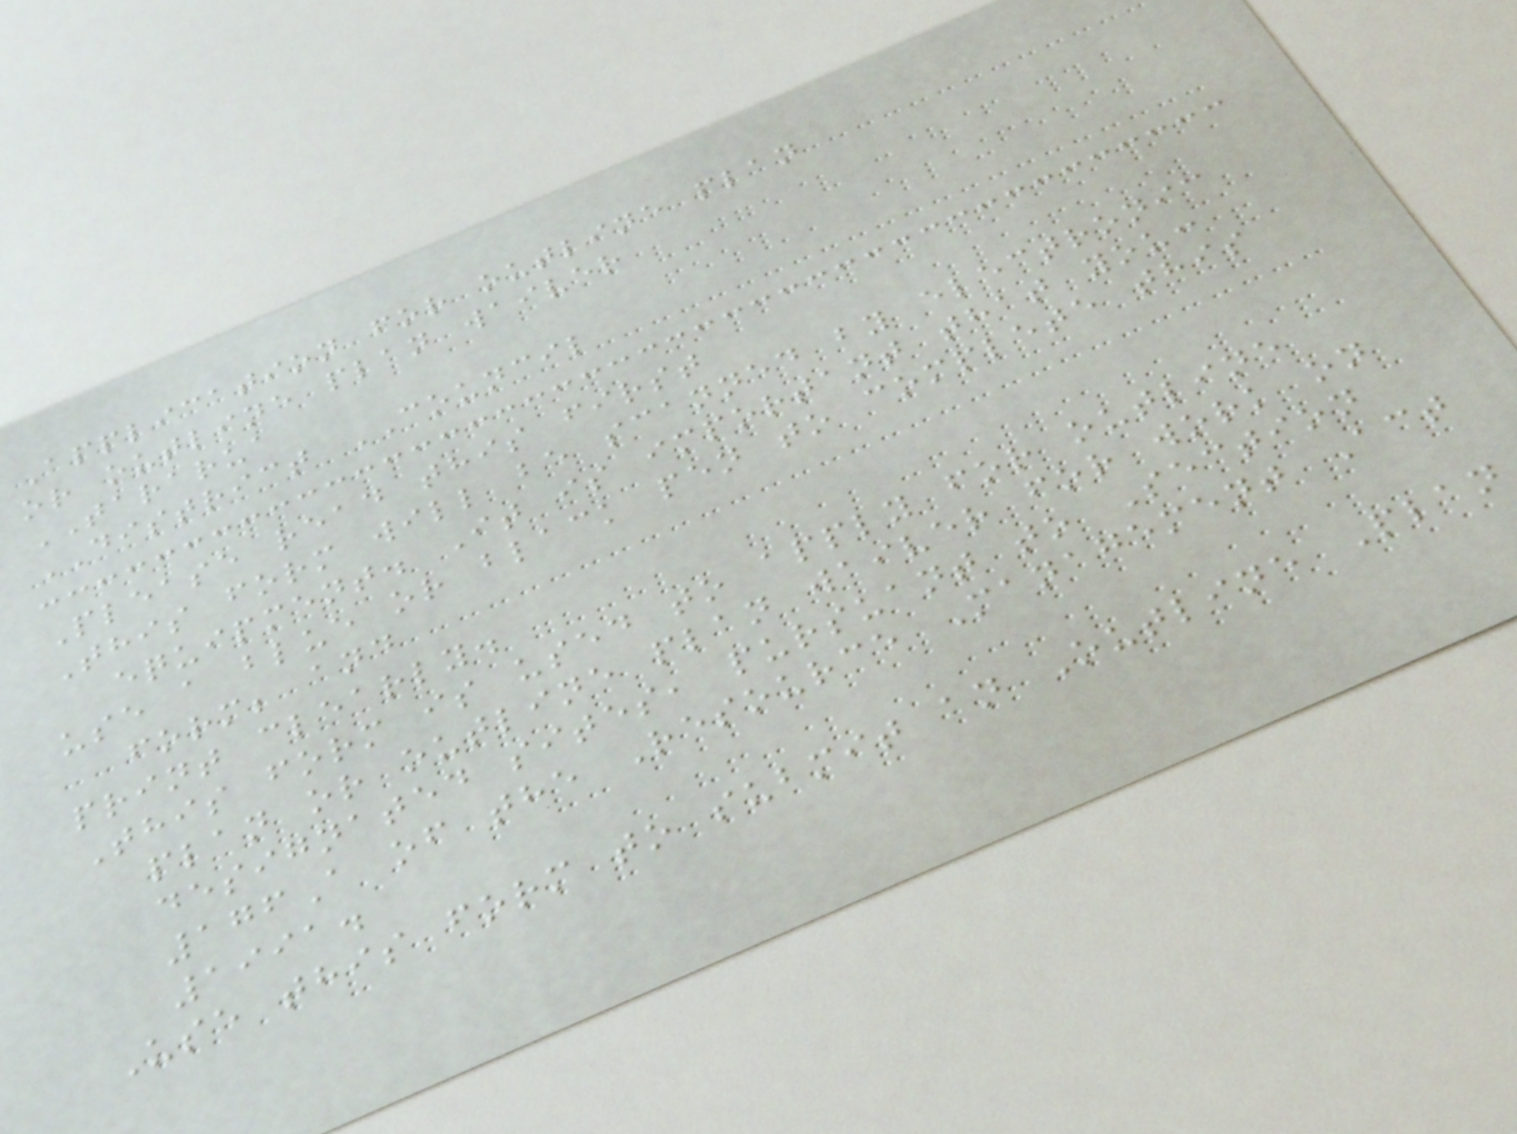Application for outline plan
or outline plan waiver
TARARUA
DISTRICT COUNCIL
Please read this first
This form will be scanned by electronic
equipment. It is important that you:
use a blue or black pen to complete this
form; and
print clearly.
This form is used to apply for outline
plan or outline plan waiver for work on
designated sites, pursuant to Section
176A of the Resource Management Act
1991.
Use this form to submit an Outline Plan
